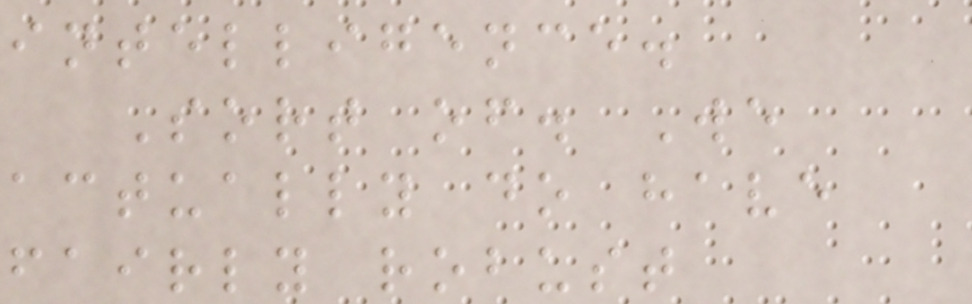intelligence.
Sort of. We
actually do have
fairly robust
